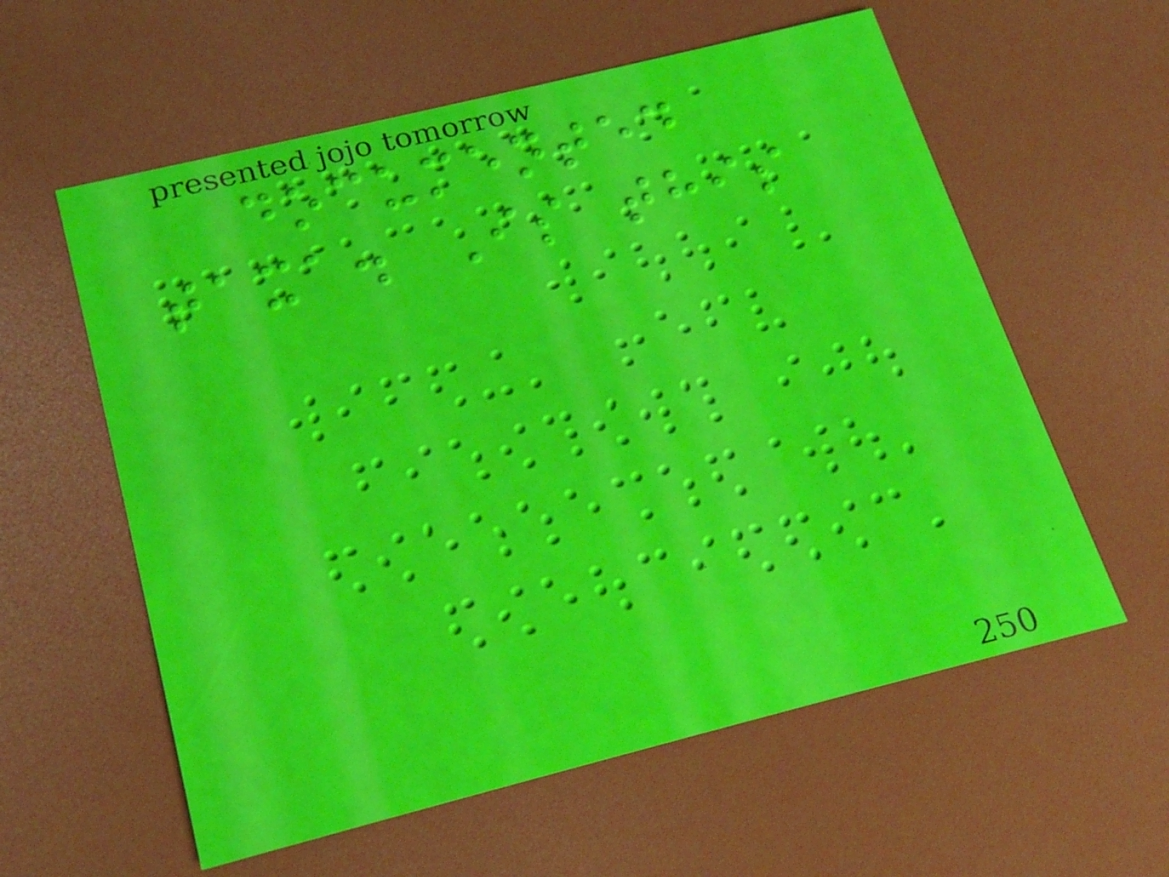documented
taxa. Is this
